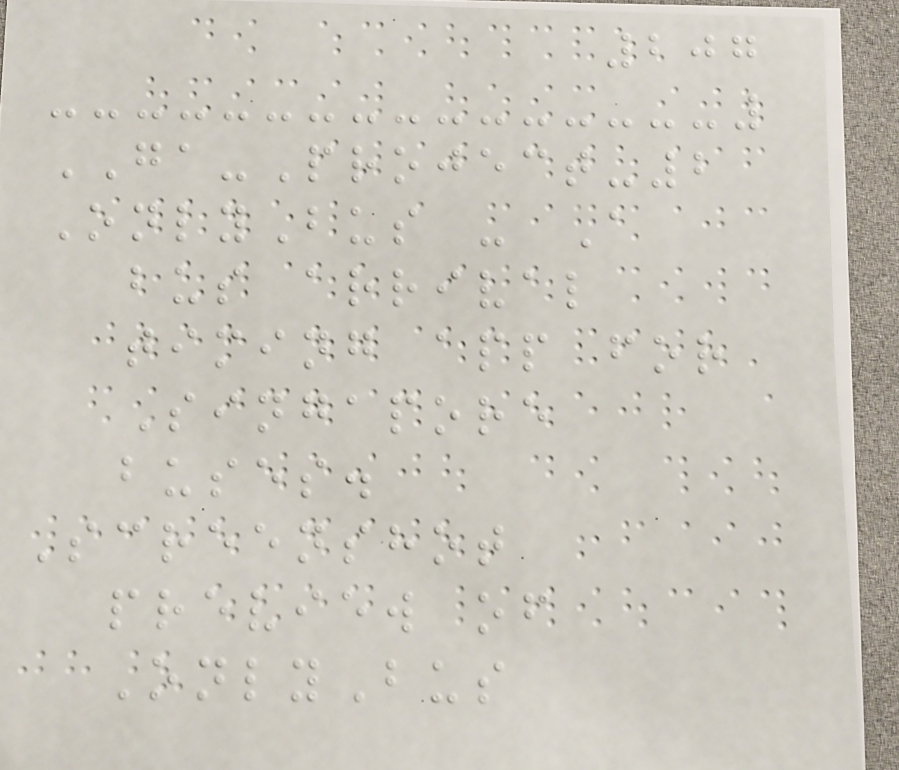207
GA-Project-2
OnlyBus - A
bus arrival
timing app for
Singapore
buses.
Screenshot
preview of
OnlyBus
